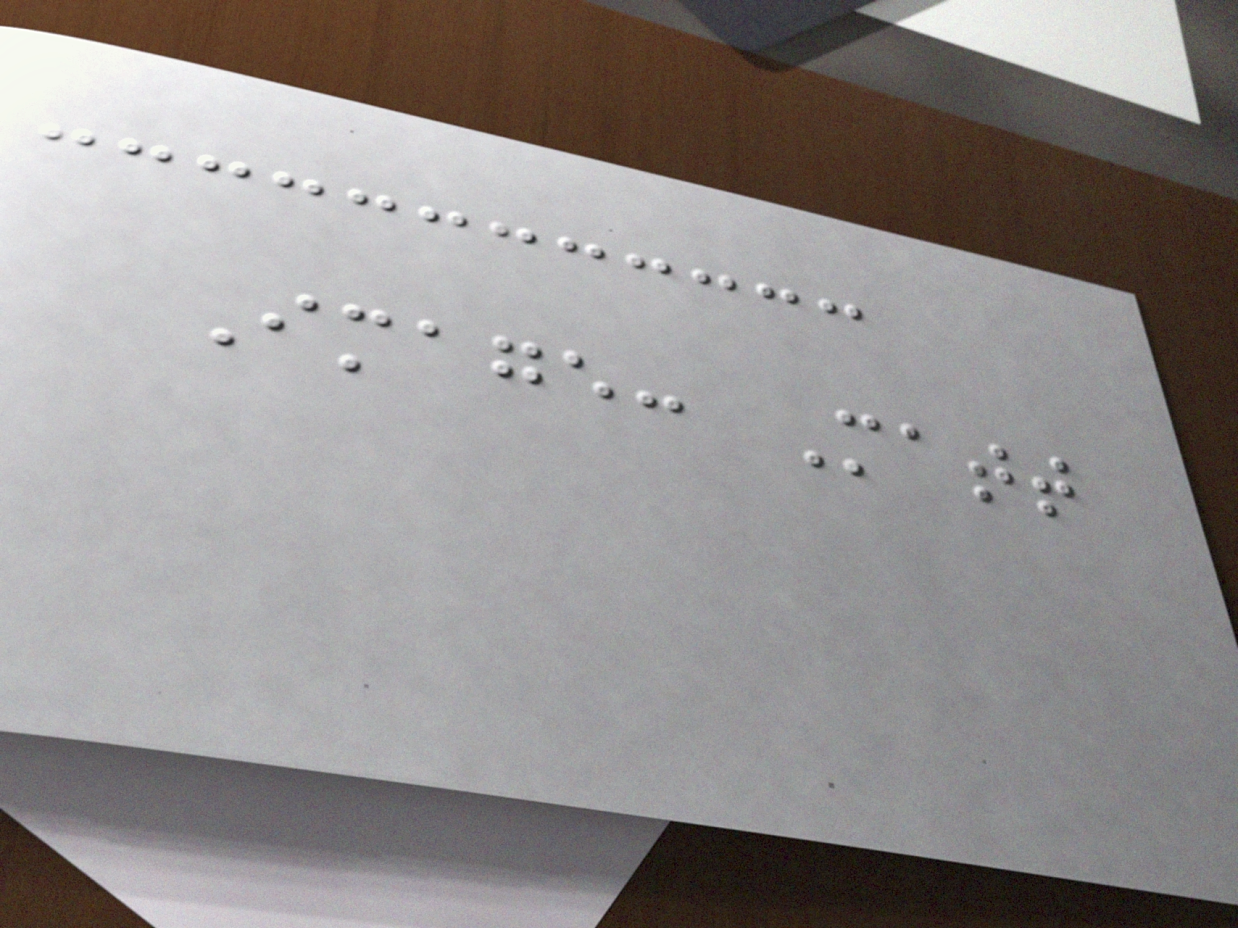Image: Matt
